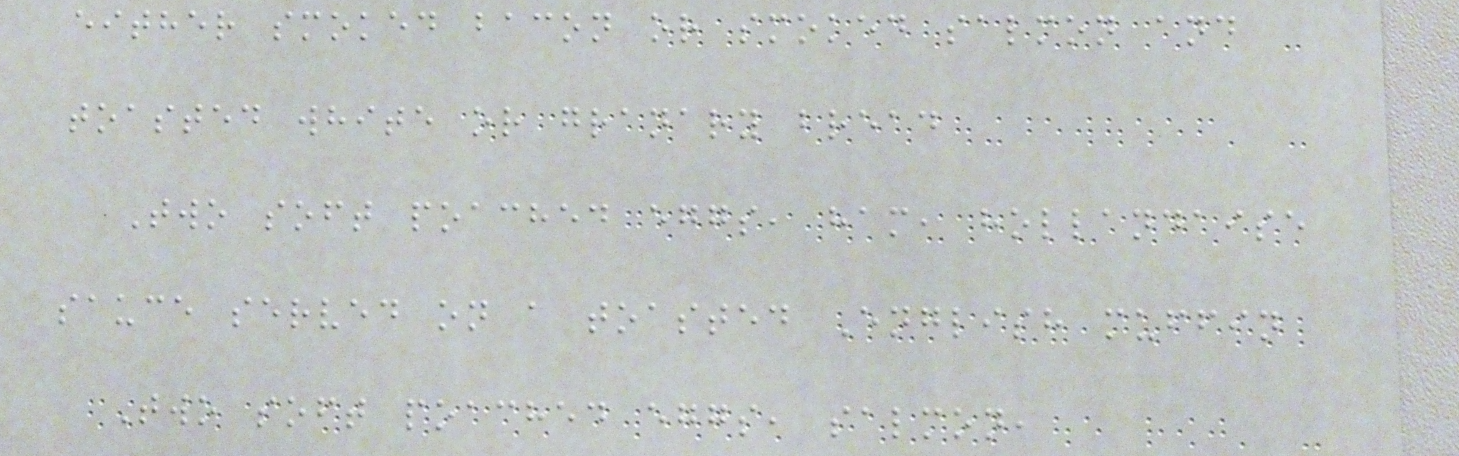either smoked bacon or smoked salmon and
toasted white or granary bread
Two soft poached eggs, ham, hollandaise
sauce served on a toasted English muffin
Two soft poached eggs, salmon,
